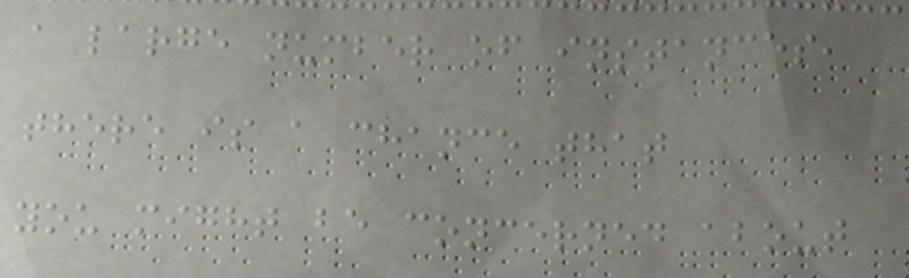a large number of instances,
there is a chance that
you might be concerned about
